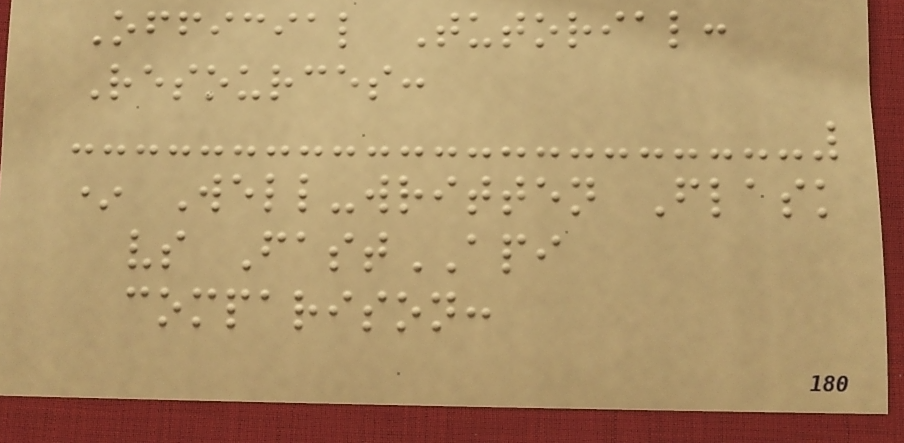Official Tutorial:
Resources:
* Well-written Flask
vs FastAPI
comparison:
